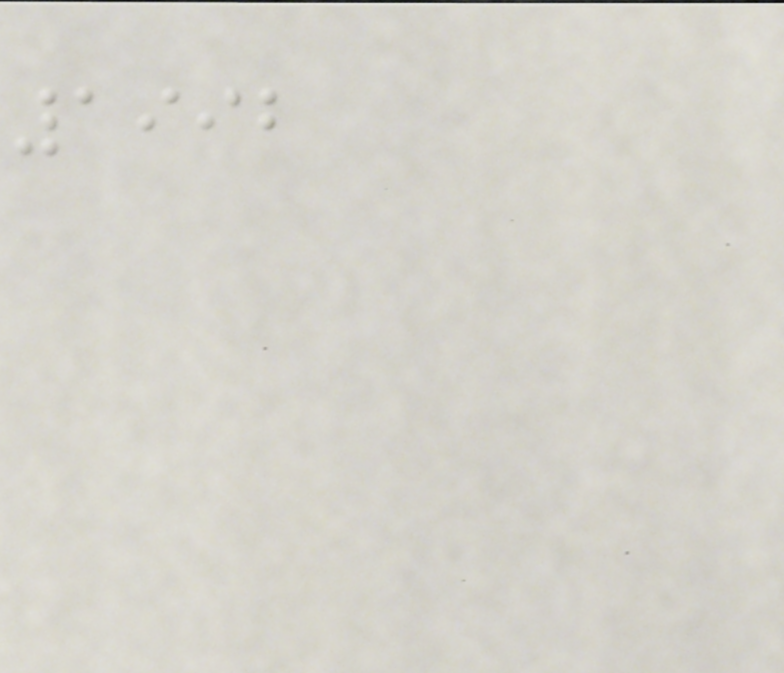1992
